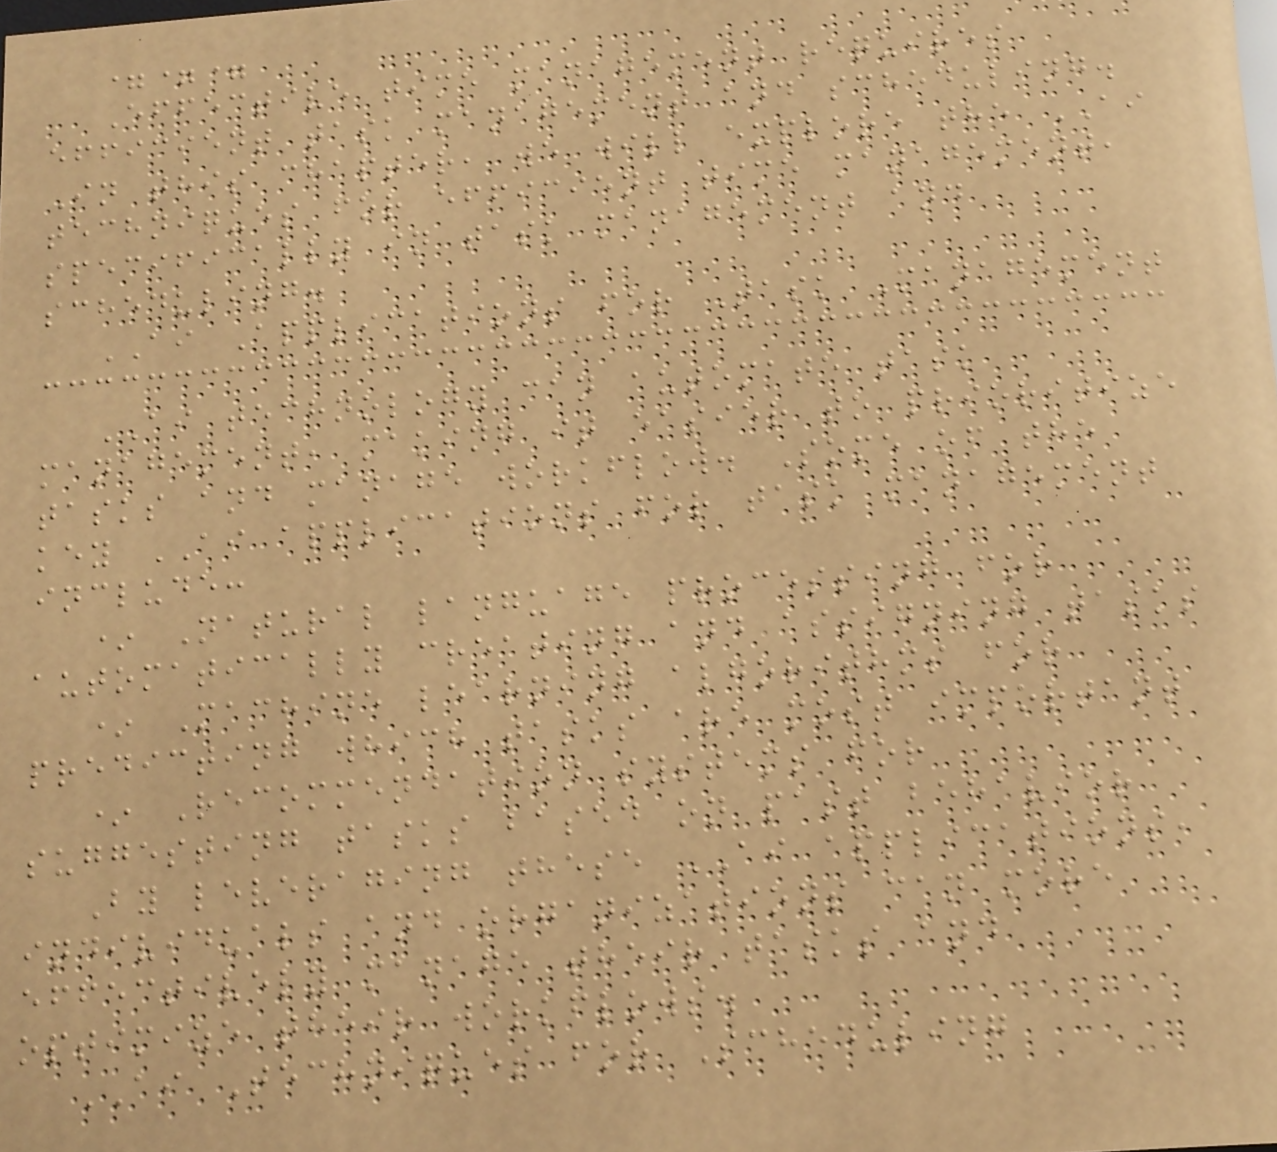===
Effective time management requires
efficient task management and scheduling.
In this chapter, we will explore the AI
techniques for efficient time management,
specifically in task management and
scheduling.
AI Applications for Task Management
AI technology can automate task
management, making it easier to prioritize
tasks and manage workflow. Some of the
key AI applications for task management
include:
* Natural language processing for
automatically creating and assigning tasks
* Machine learning algorithms for
predicting which tasks are most important
* Recommendation systems for
suggesting tasks based on past behavior
By leveraging these AI applications,
individuals and organizations can more
effectively manage their tasks and
optimize their workflows.
AI Techniques for Scheduling
